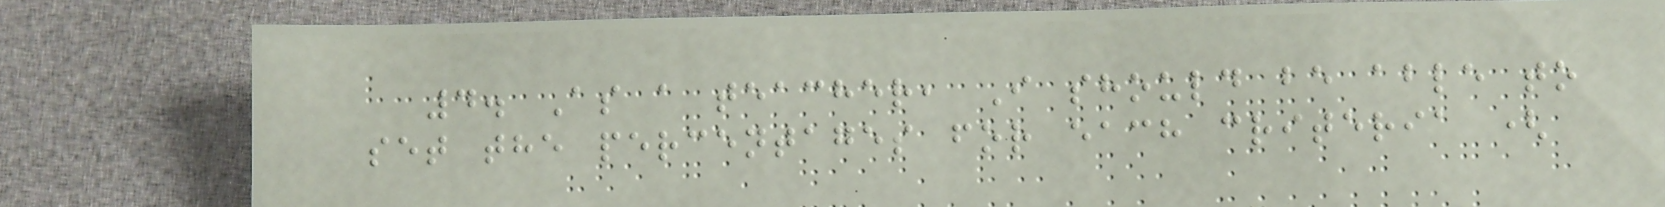4. As a teacher, I should be able to
set the percentages for each criteria (
